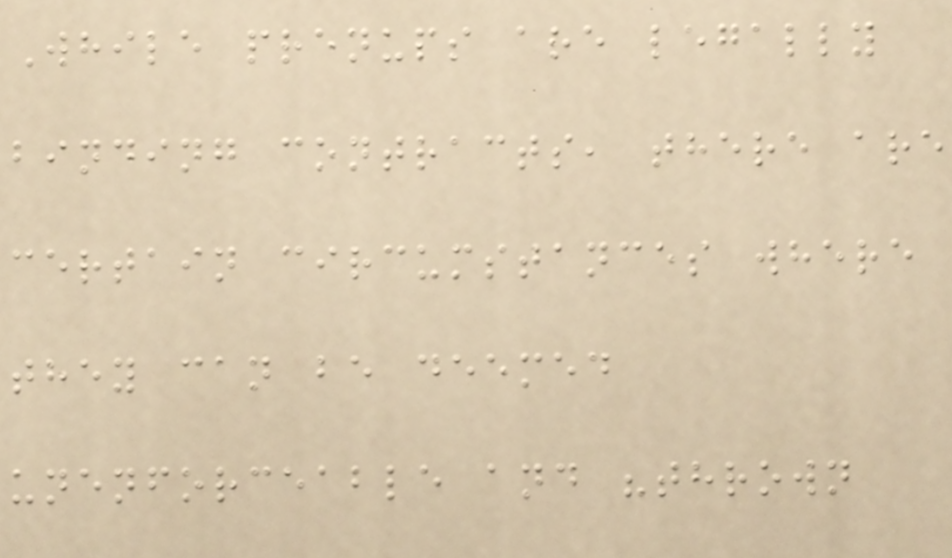While prenups are legally
binding contracts, there are
certain circumstances where
they can be deemed
unenforceable and "thrown
